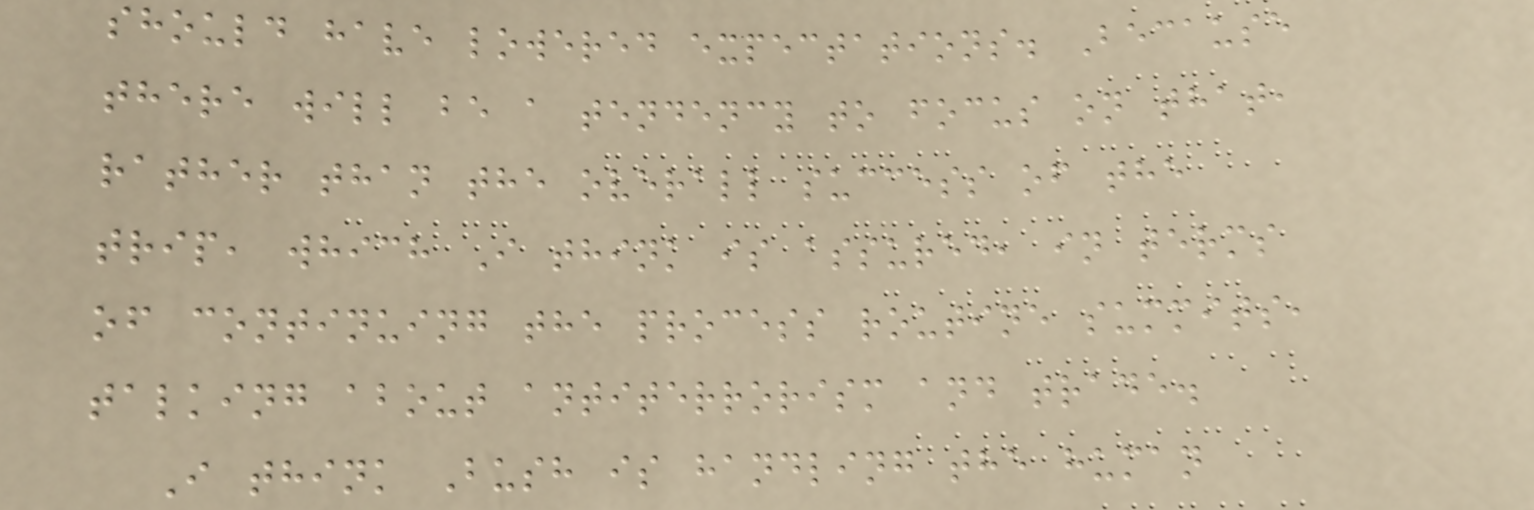should have lowered expectations. Because
there will be a tendency to focus on that,
rather than the overall success of the
trip, which I think is assured, in terms
of continuing the process routine summits,
talking about antiterrorism and trade.
I think Bush is handling the human
